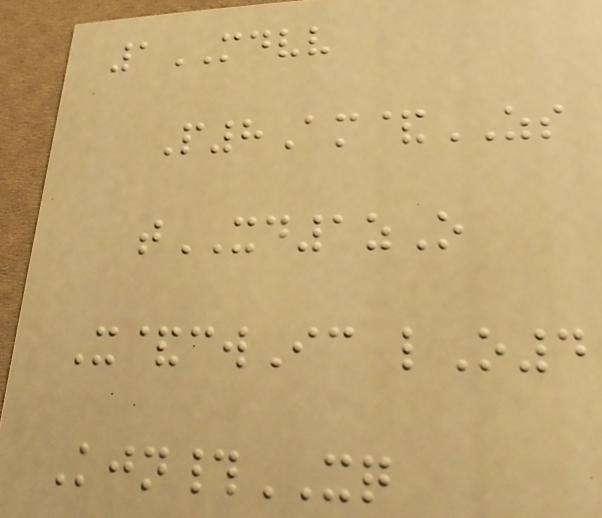1MDVV
P8Am&ZS
tXD1zO
X&cwIc lO4
Kjn#XQ
